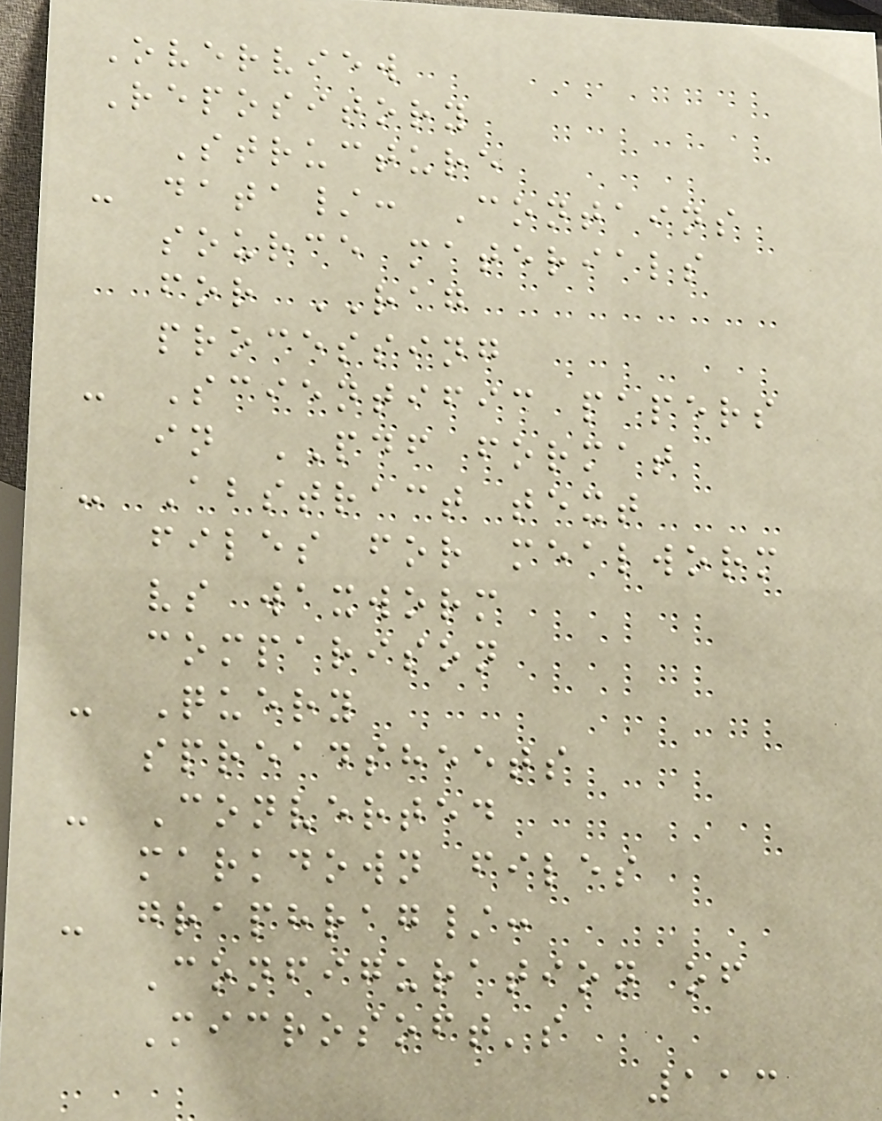Overview
Repository
Structure
- data/: Contains
source materials
for RAG
processing
- Scientific papers
in PDF format
- Abstract text
files for mealworm
vs waxworm
comparison
- Query
spreadsheets
- Converted
markdown files
- graphrag/:
Configuration of
Microsoft's
113
